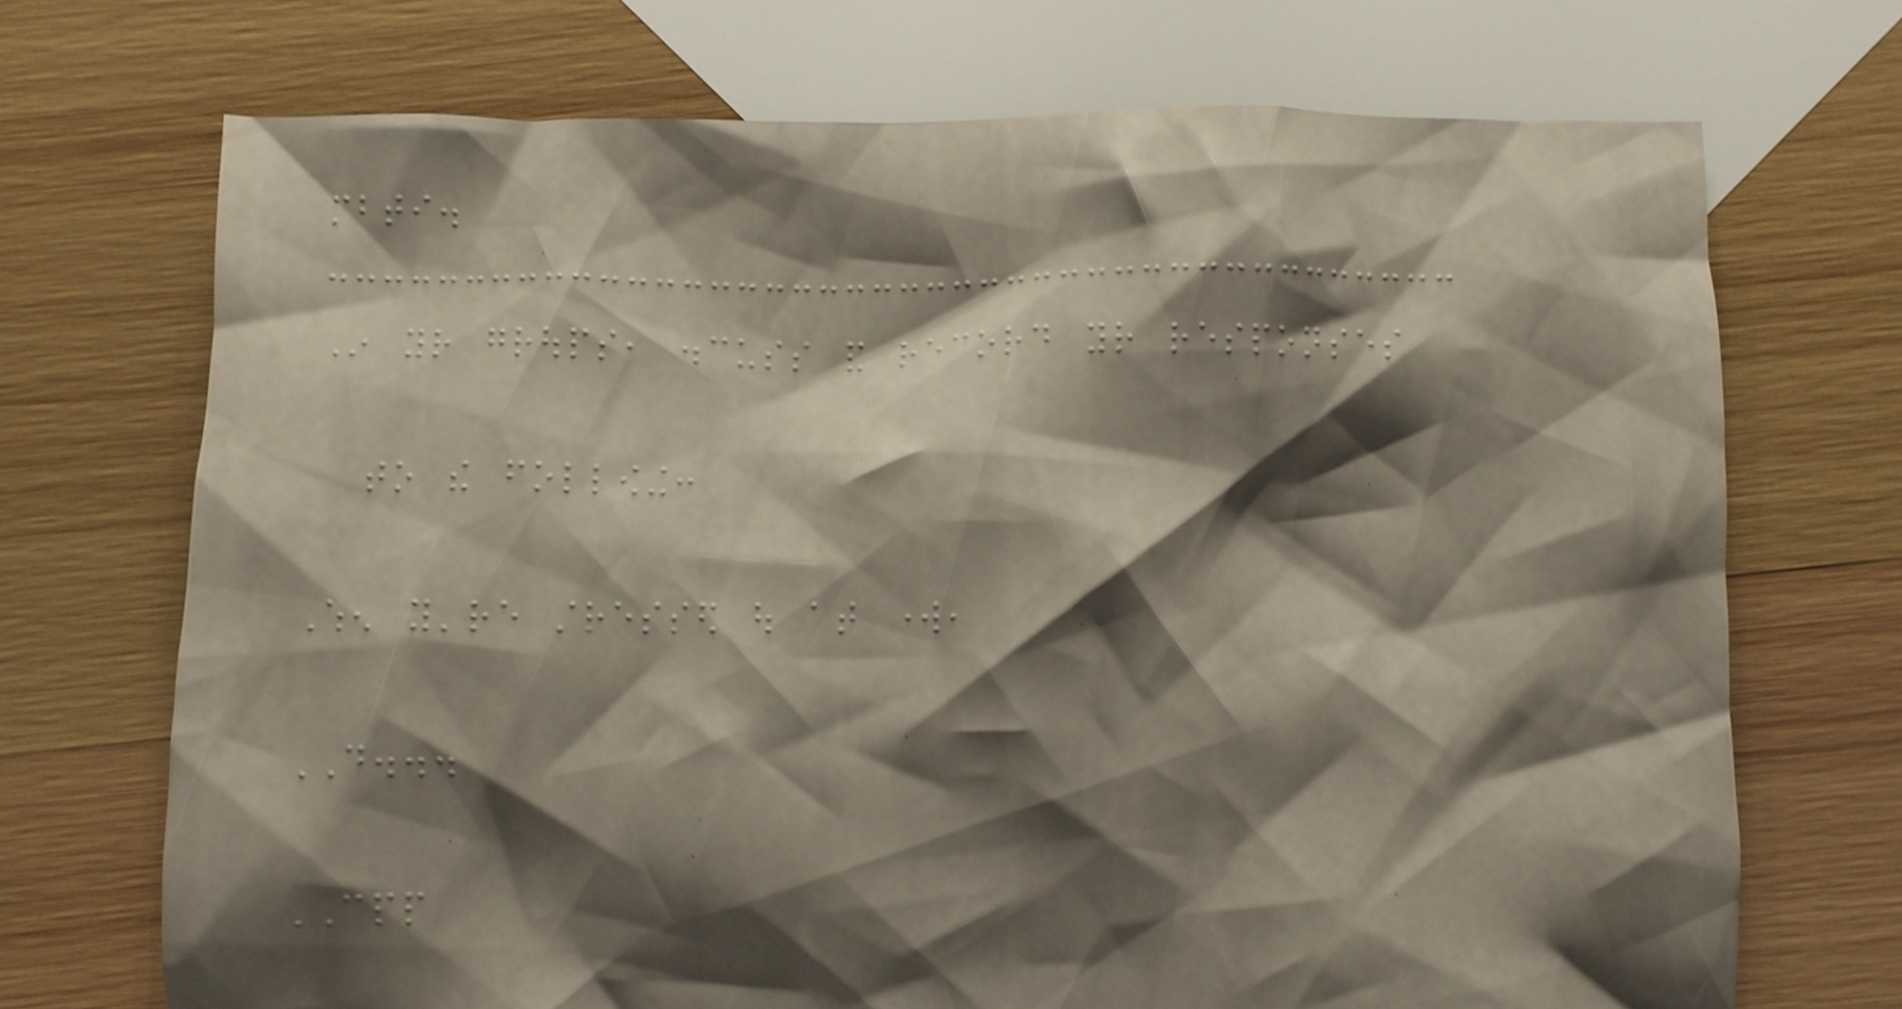mbti.
In your groups, discuss and record your responses
to the following:
When you're stressed out at work,
DO...
CPP
